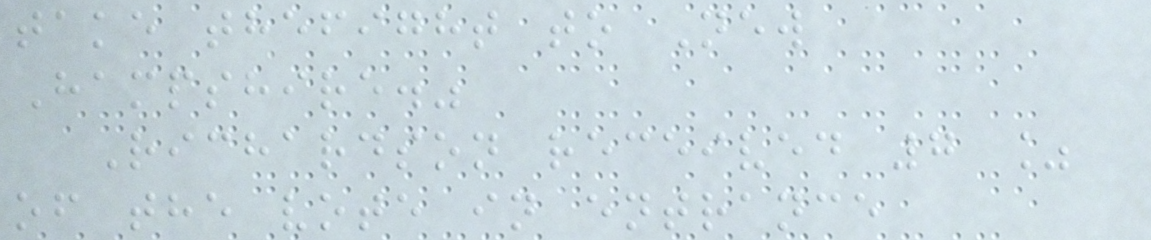take thefight to New
Hampshire."
Richardson received 7 %
of the vote in entrance
